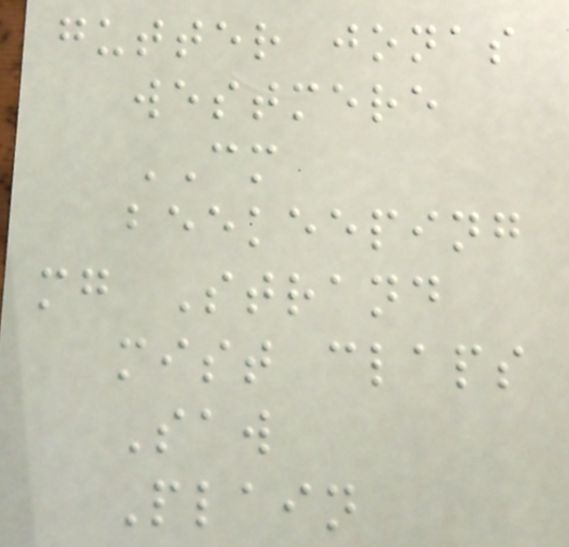gutter jonas
westmere
CM
beekeeping
mg Strand
mist claps
Saw
Plain
